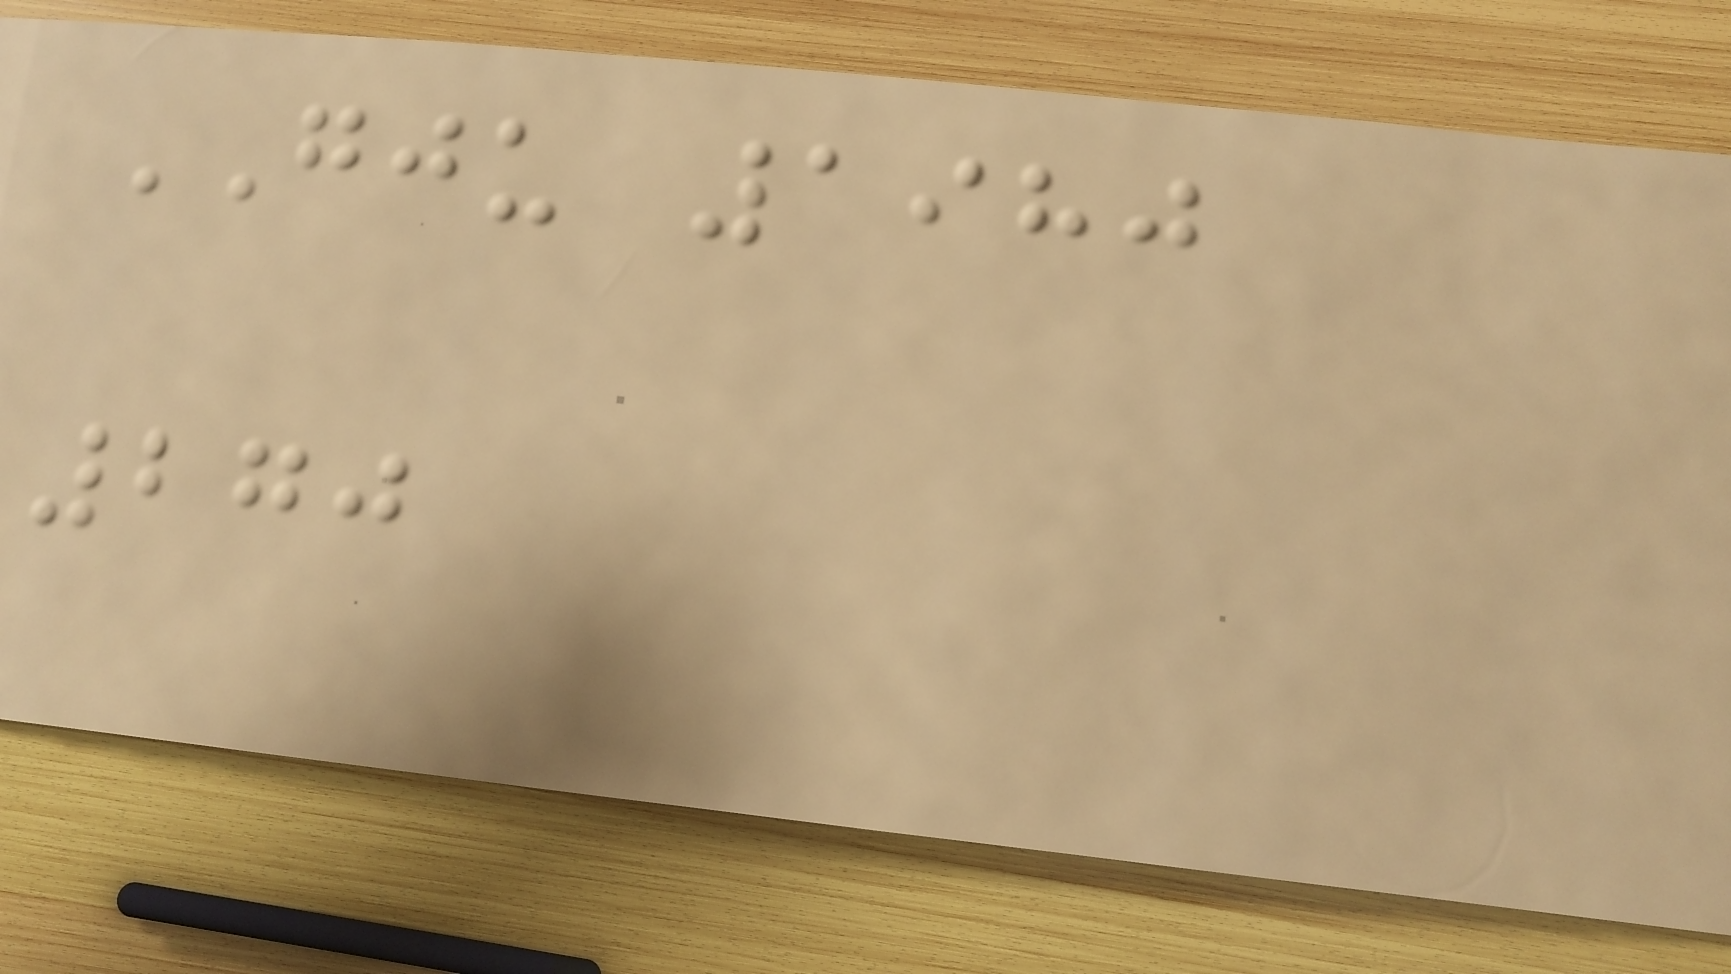GJU 1980
270
